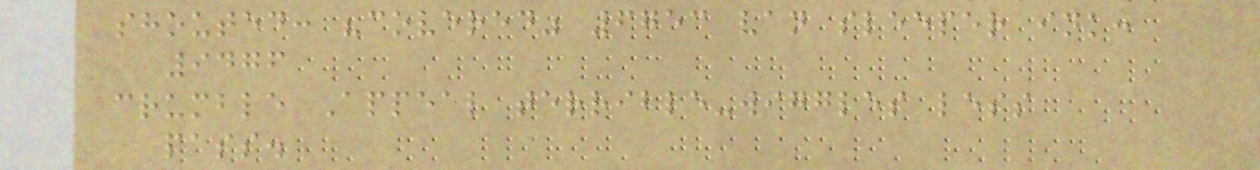shouted: "covered" 6753 van sleeper ink:
9476
crumble Appeal terrible-wiggles less
pass.
